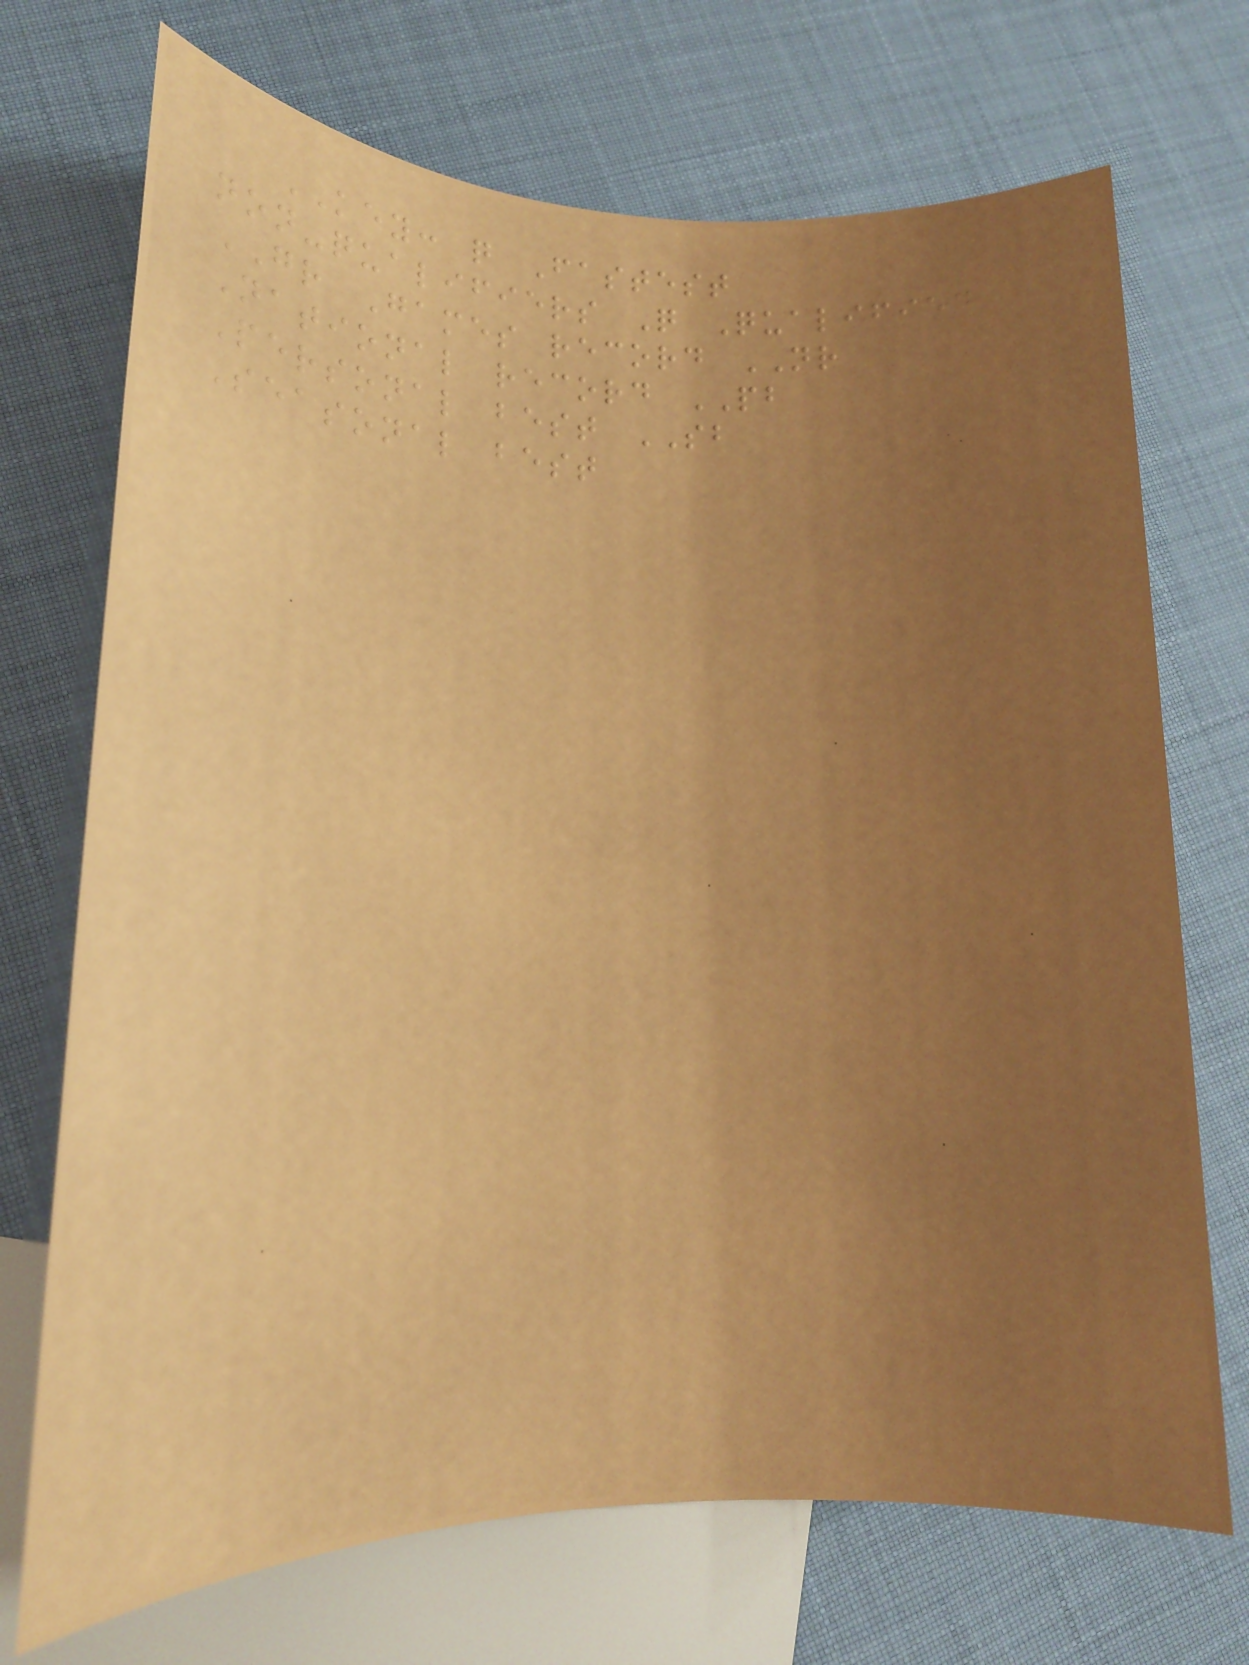KEY: q Fastest
non-qualifiers Q Qualified
GR Games record NR
National record PB
Personal best SB
Seasonal best
